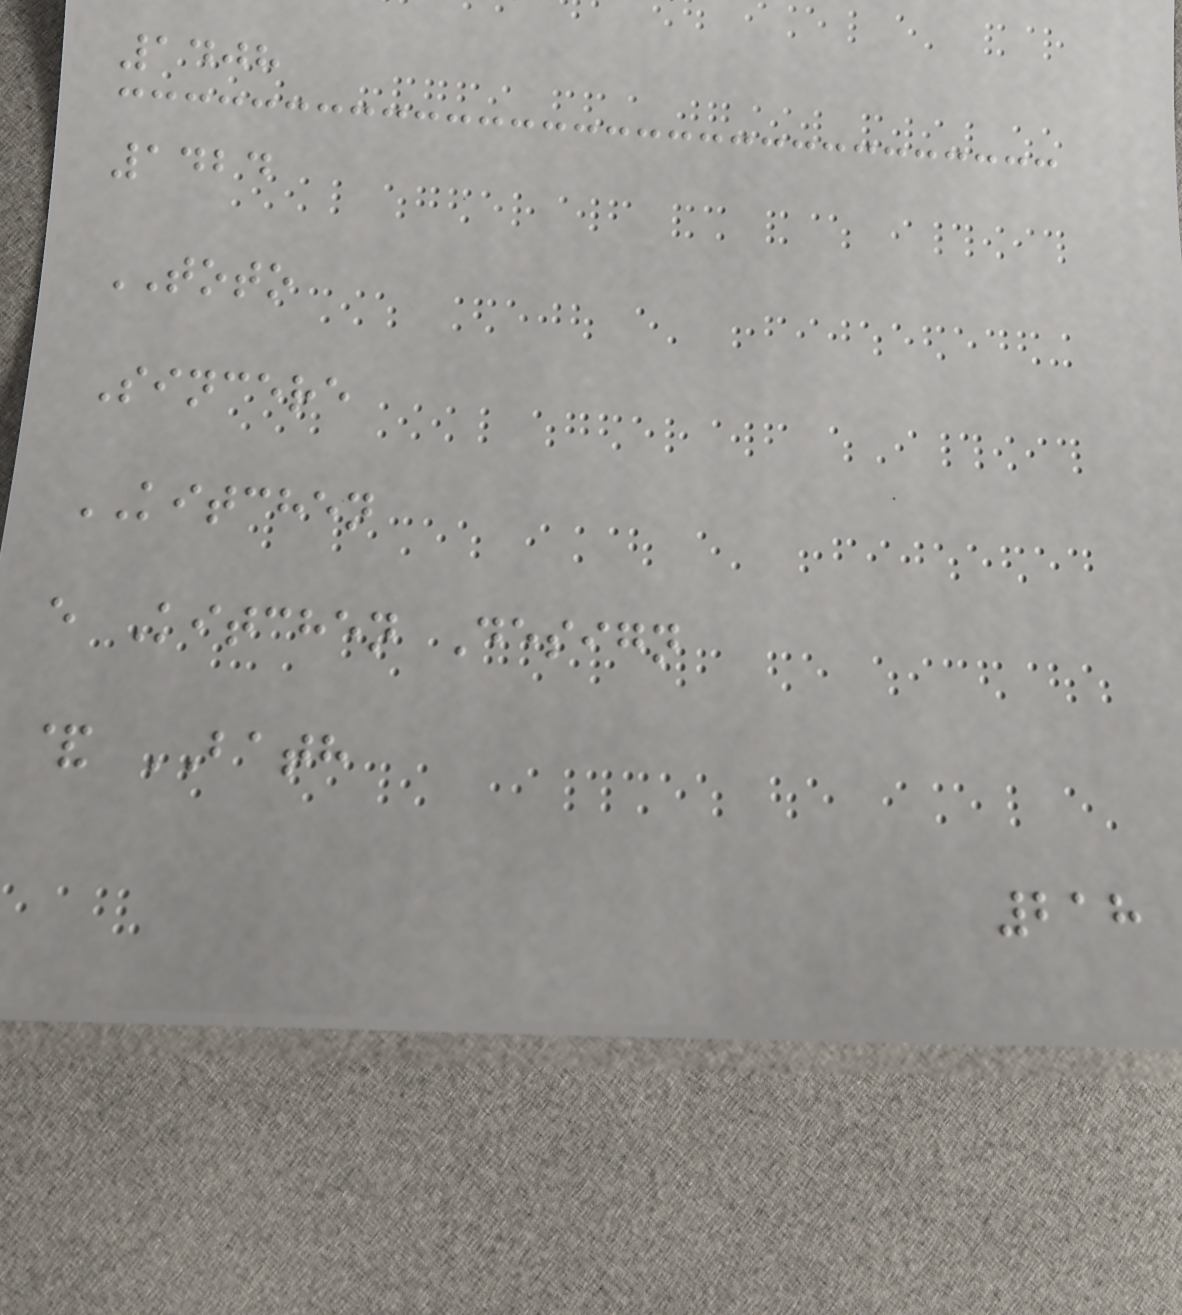1408
1424
TOTO
Sincere
KITCHEN
e Kitchen Design
& BATH
218
